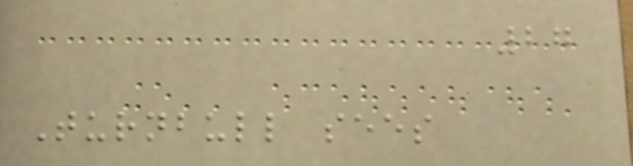27
Turnbull sees
